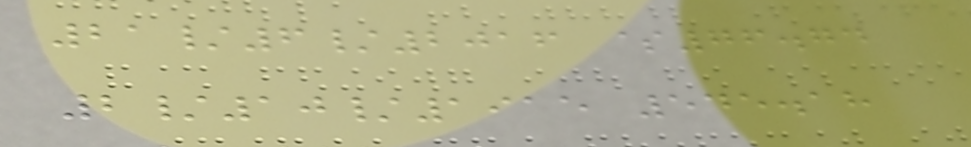21/6/2016 $76.74
2/10/1915 545.18
